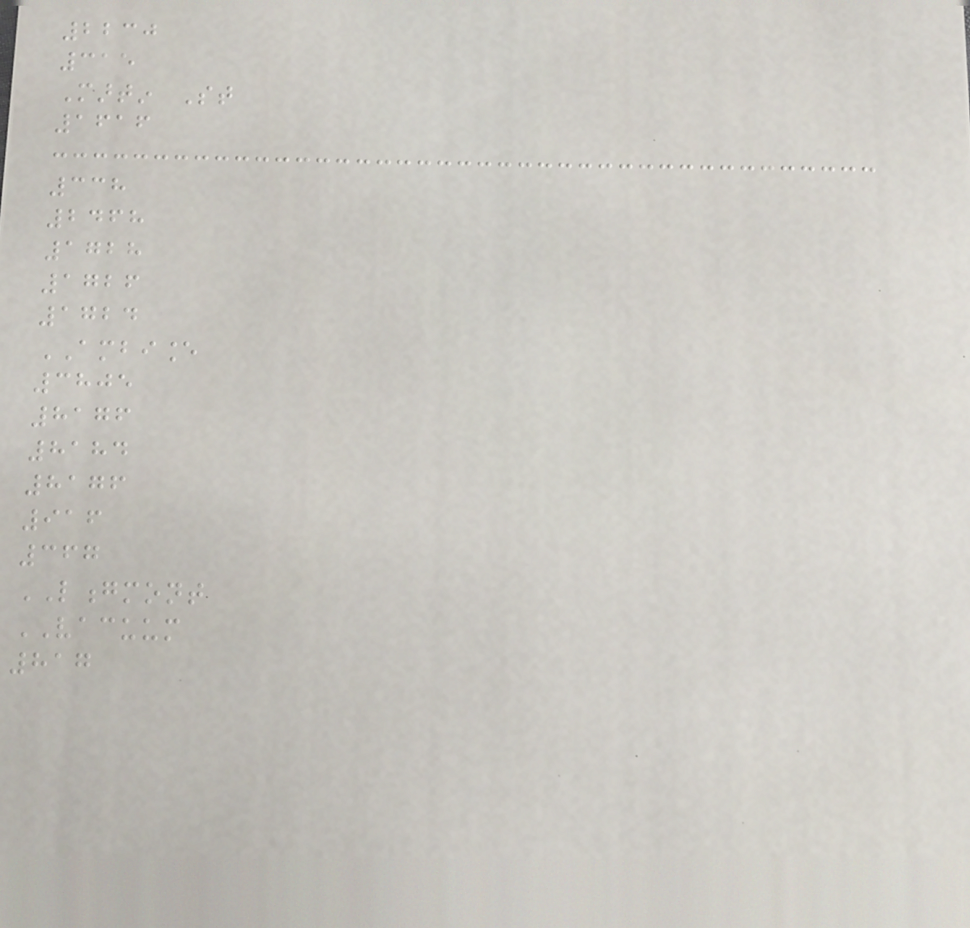2230
315
Martin St
1616
338
2468
1728
1726
1724
AMBIANCE
3805
8176
8184
8176
916
367
LONGMONT
VACUUM
817
